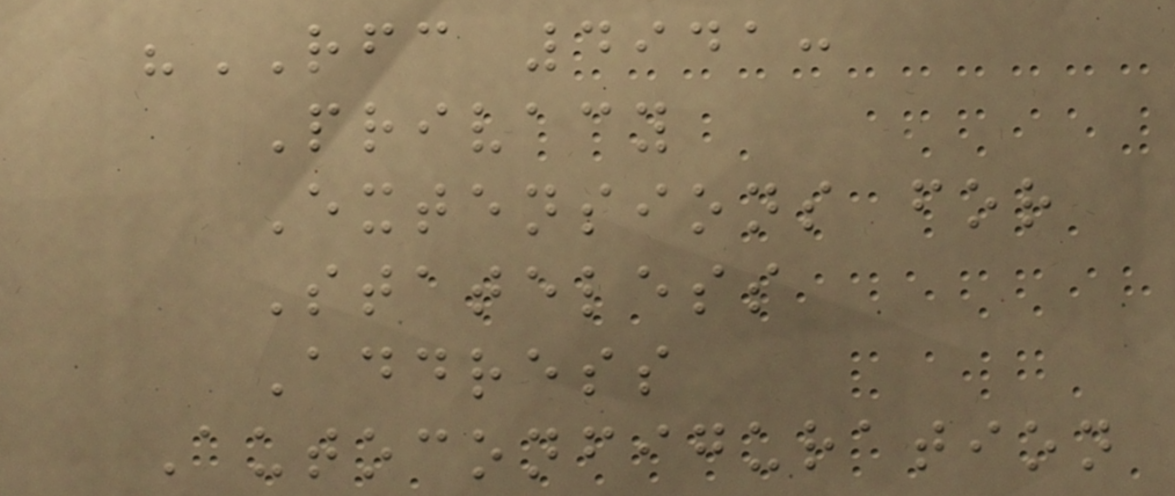"RFC 4941:
Privacy
Extensions for
Stateless
Address
Autoconfiguration
